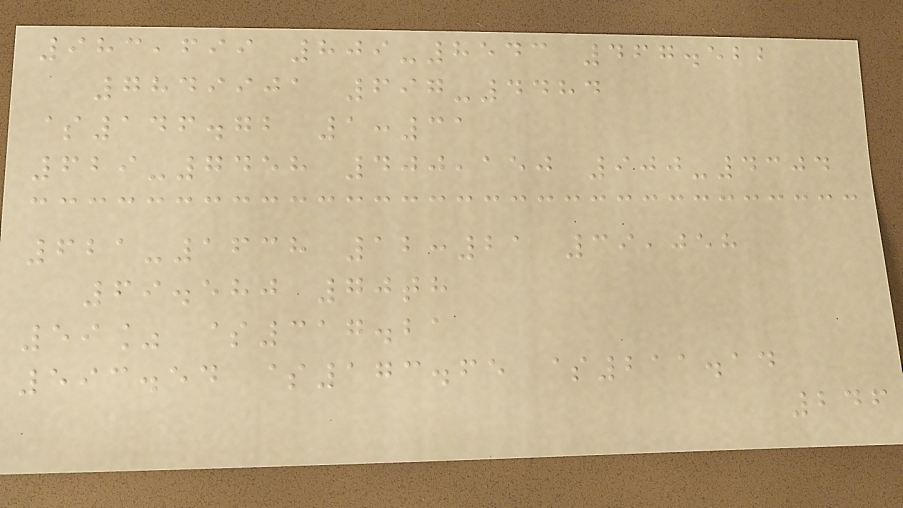983,699 809-8543 467.522
7849901 697-4484
$146.72 1:31
629-7458 400,150 900-4304
621-1638 12:21 39,058
69.580 70th
59% $317.21
593.54 $173.65 $211.14
246
